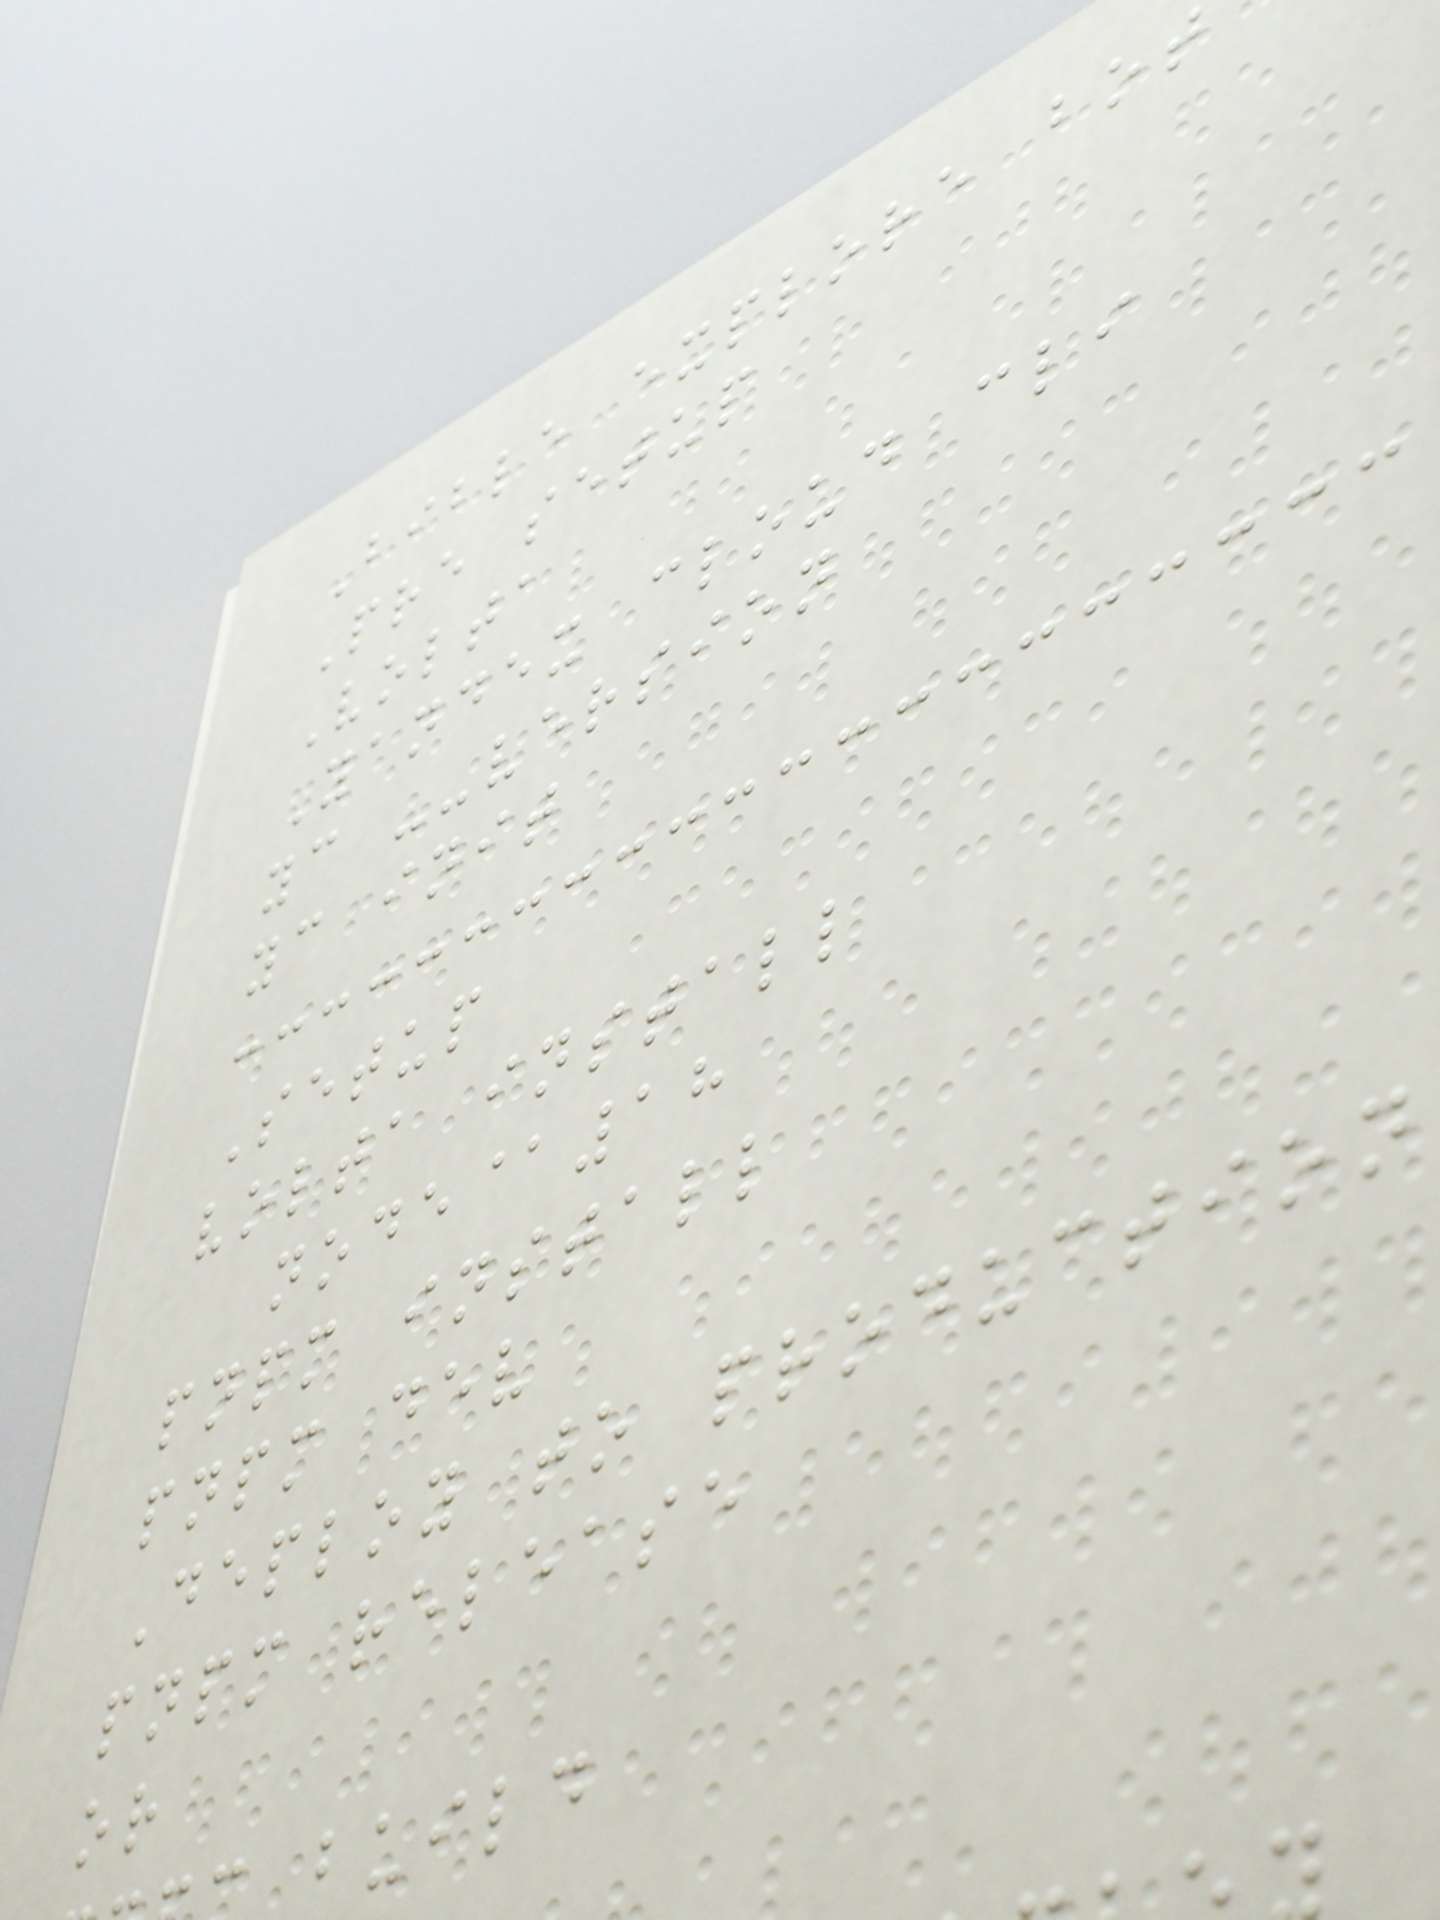Bible explore bot
Pre setup
Volta
Yandex cloud cli
yc --version
yc init
Setup
volta install
node@18
pnpm install
pnpm dev
Deploy to production
pnpm release
or
build
